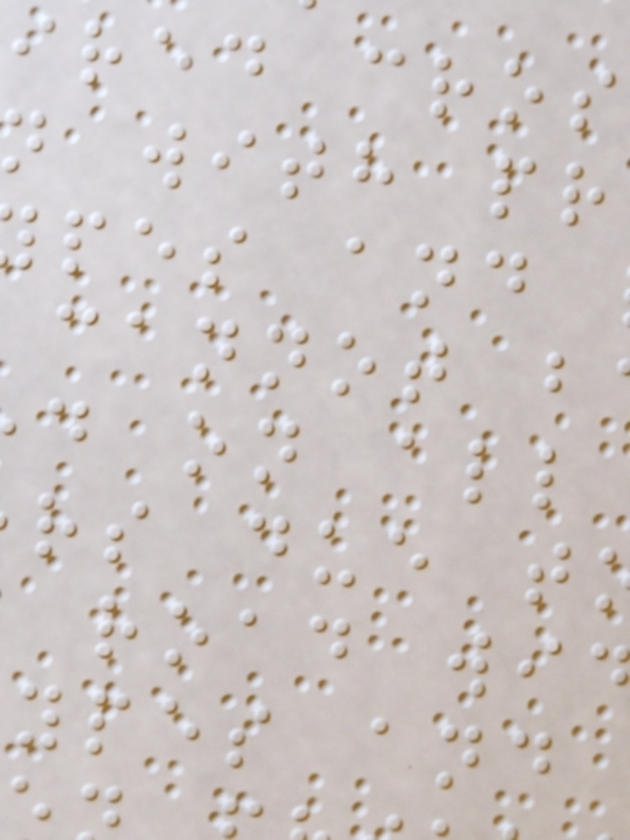ired cros
with pr
pes and
cannot b
d on all
rs due t
road wi
ypes and
